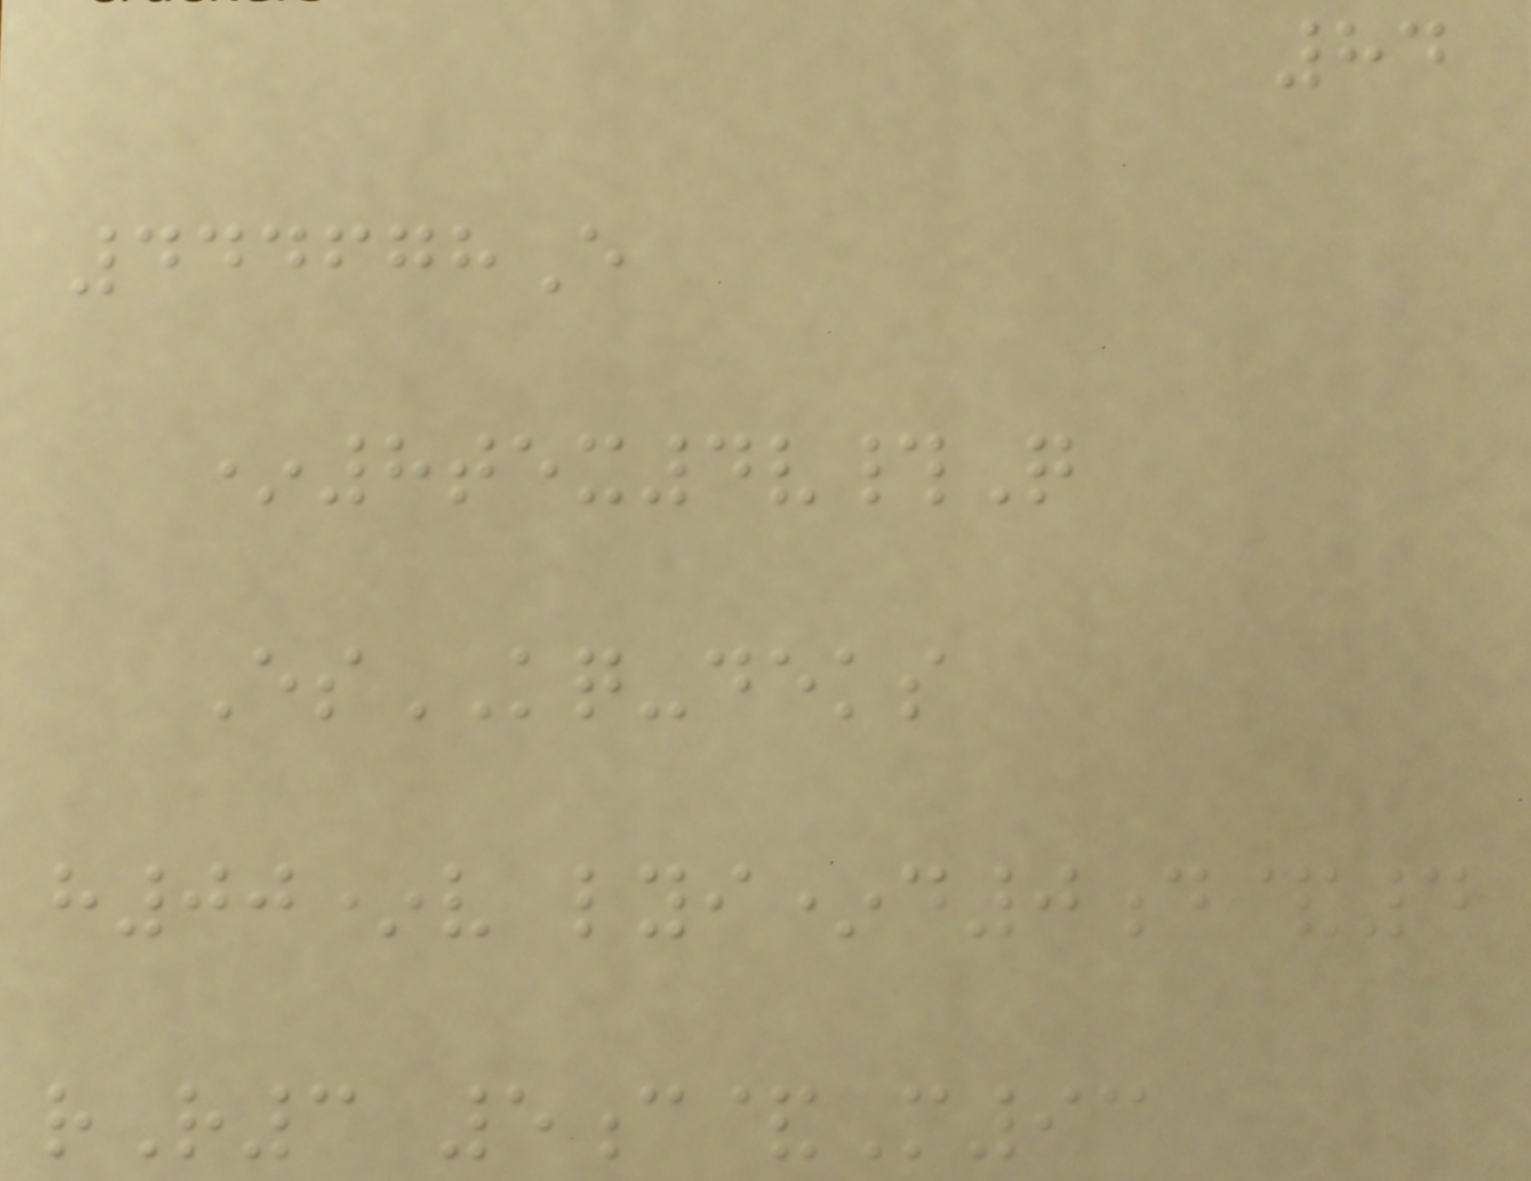84
444678E
*8tex4v#Q
EsKQ-deks
h00*v lyi*d0d&4
rR3 5c&M93
